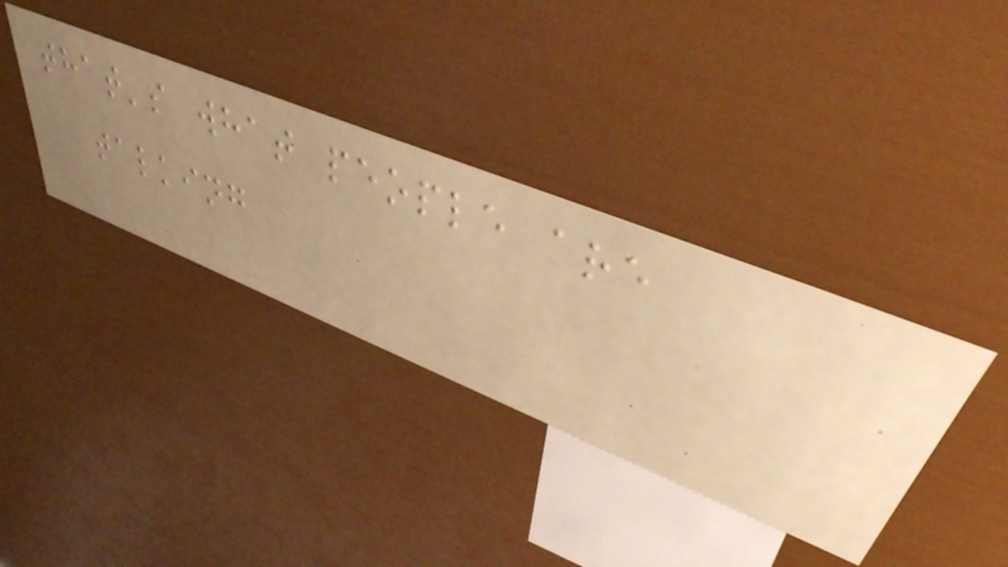that's what people are
talking
